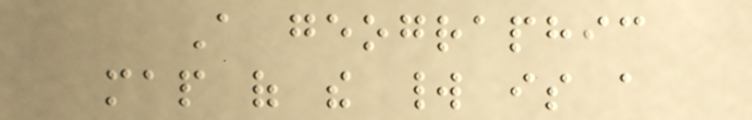A geographic
map of the world is a
